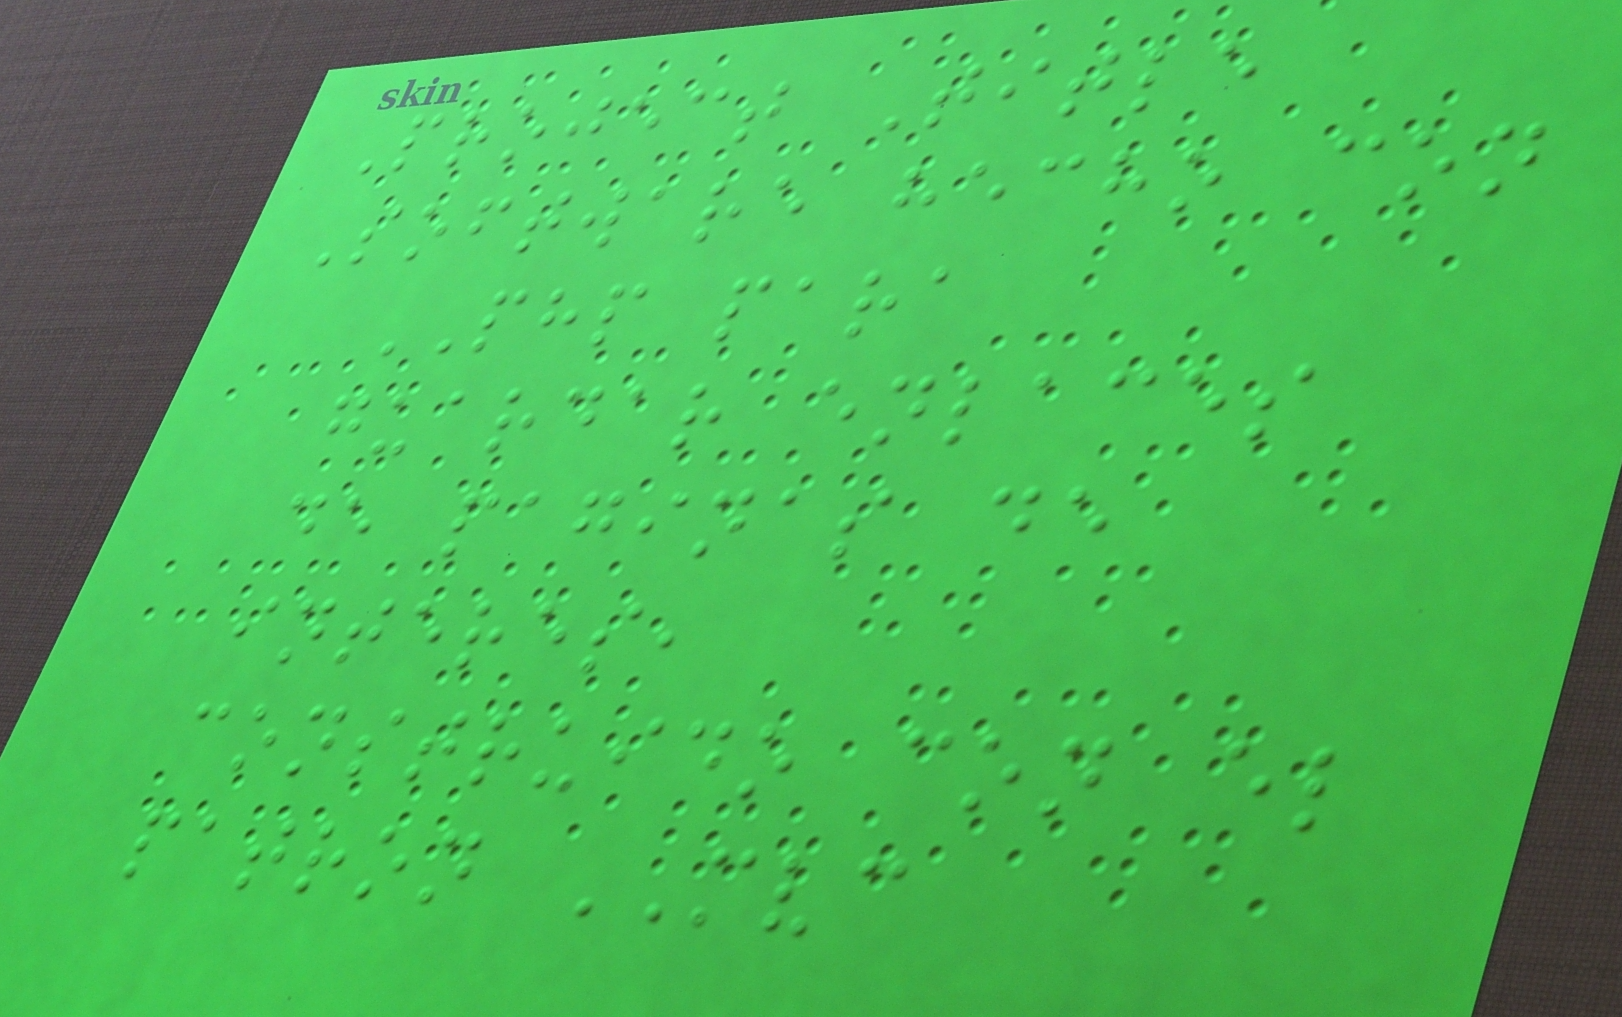Project Title
Software hecho con
PHP para
guardar enlaces
de paginas de
interes,
construido con el
patron MVC
